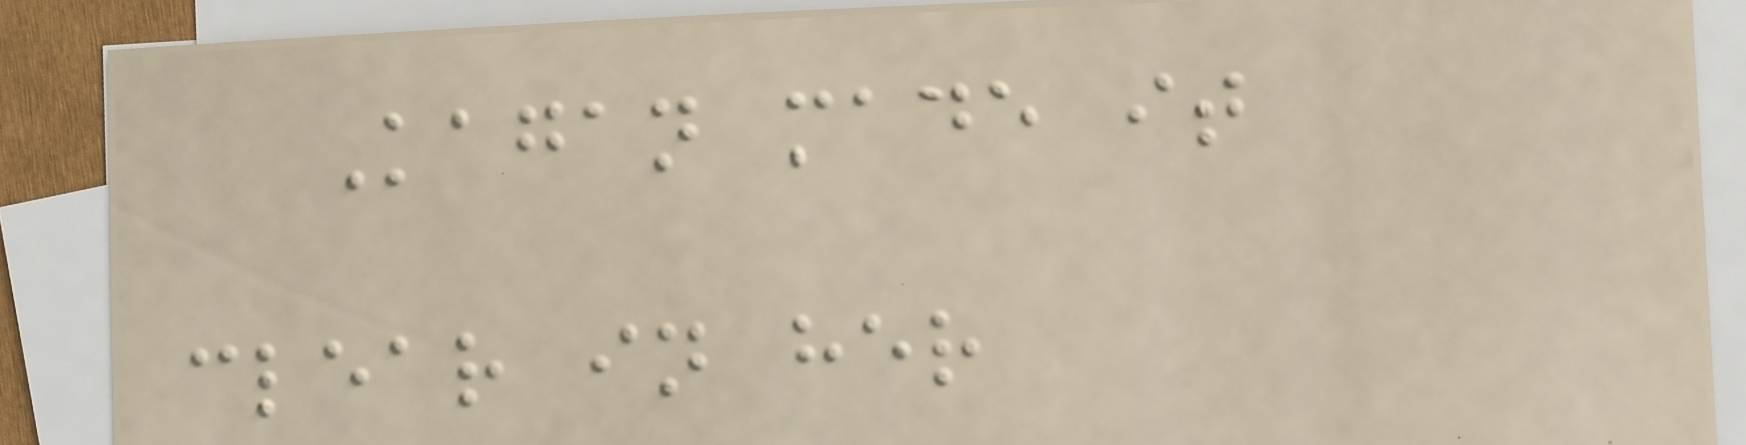Kagan made it
clear in her
